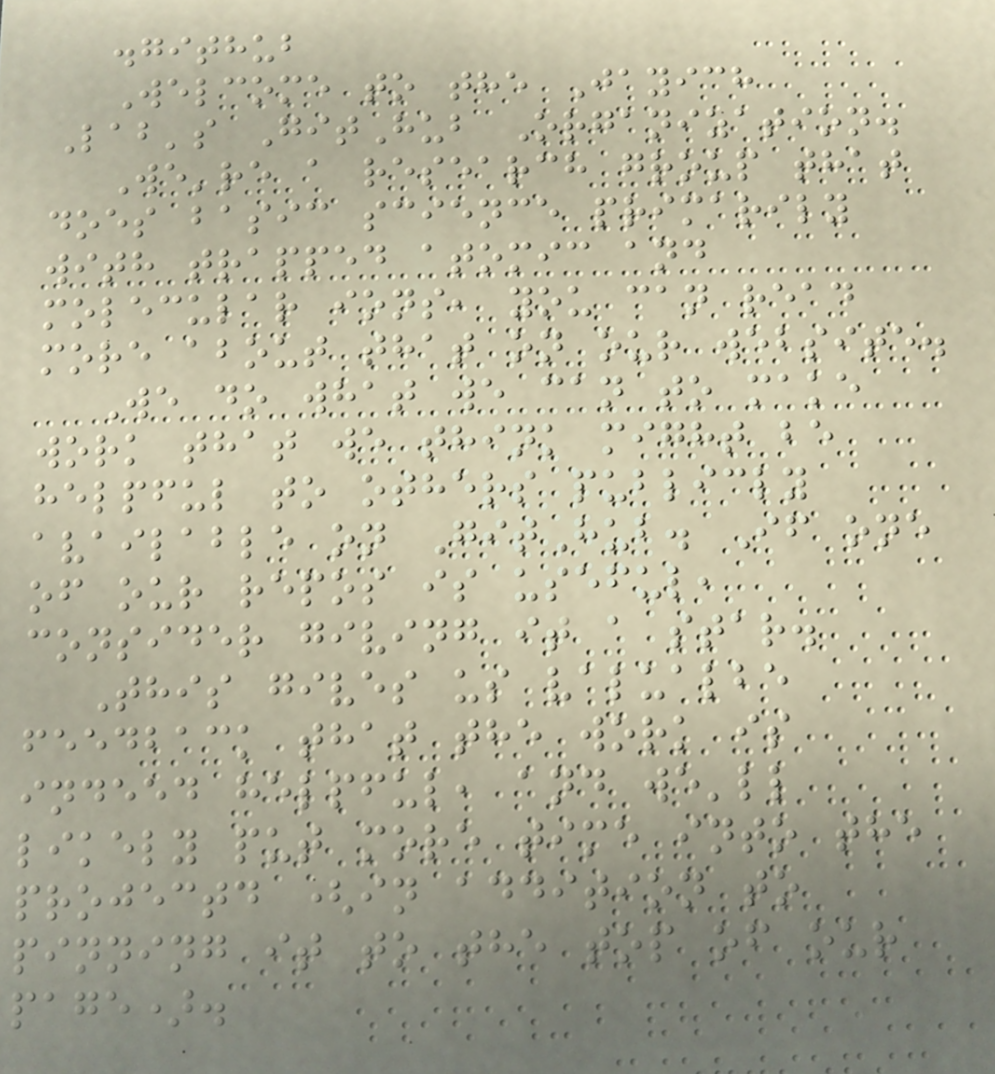.github
Welcome to the Jayich
Lab's GitHub Organization.
We're a research group that
does basic science primarily
with trapped atomic and
molecular ions, you can read
more about that on our website.
We do what we can to make
work that we think might be
helpful to others publicly
available on GitHub. If one
of our repos is useful,
consider giving it a star.
This gives us valualbe
feedback that the work is
indeed helpful, and we'll
likely put more time into the
projectd (in addition to
pinning it to the top of our
page).
